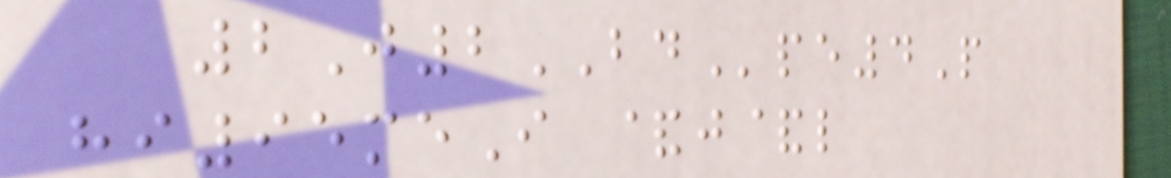2J2BDpe4P
hi95meI &j&l
